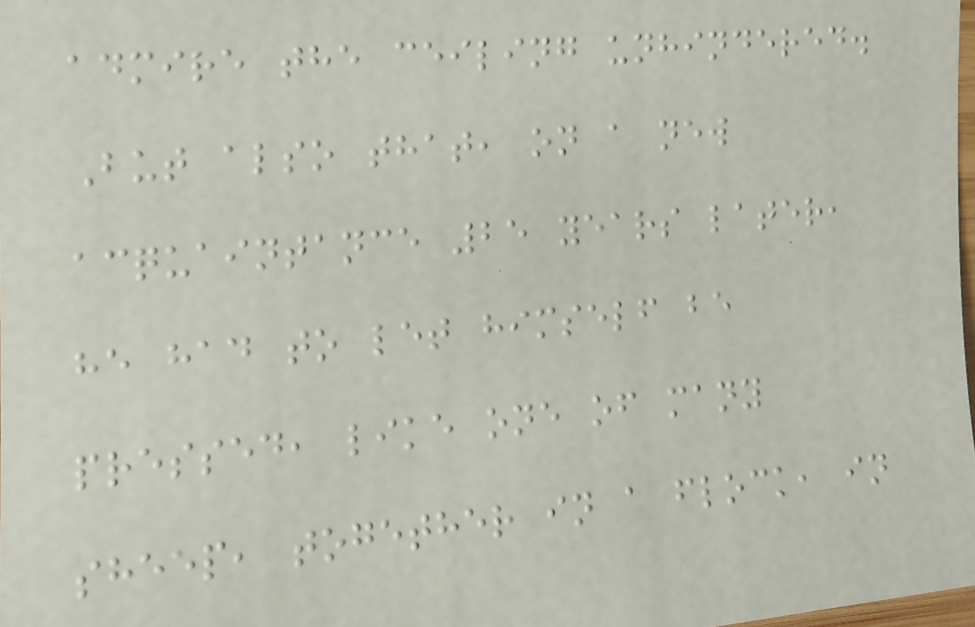admire the ceiling unhindered.
But also that, on a new
acquaintance 25 years later,
he had to let himself be
pressed, like one of many
sheep, together in a flock, in
